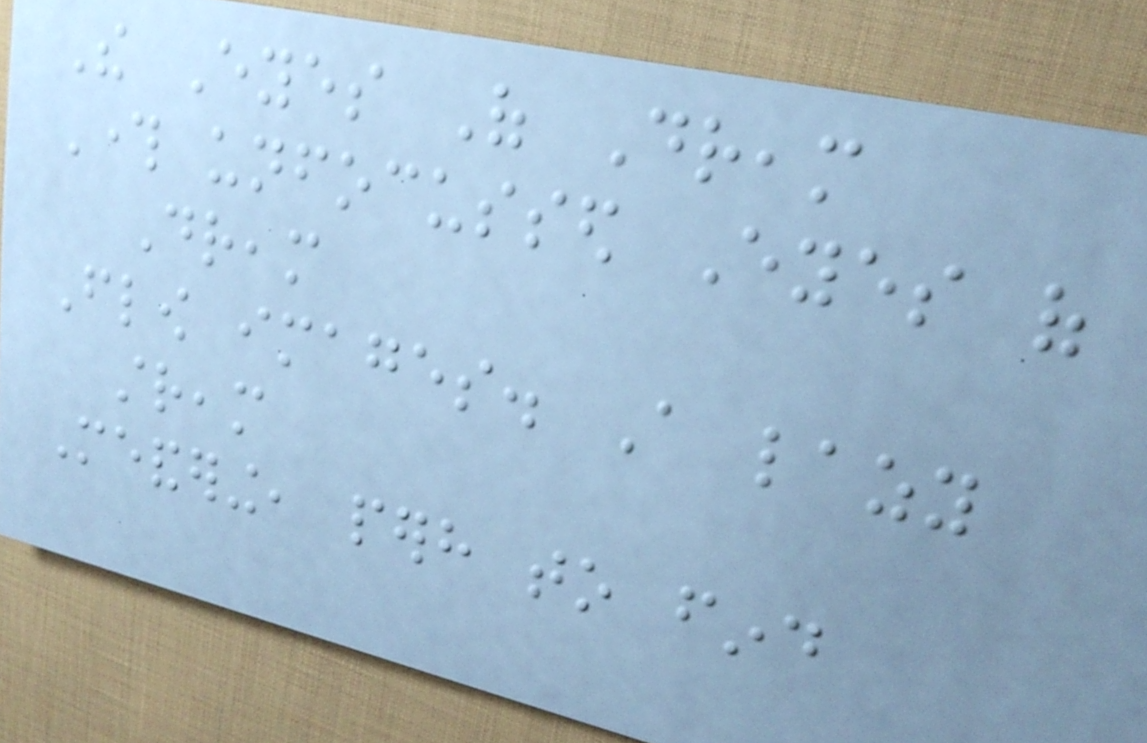The Eyes Of Dream
Through unfocussed Eyes of
Dream
Flow images. A lazy
stream
Meandering, perhaps to find
